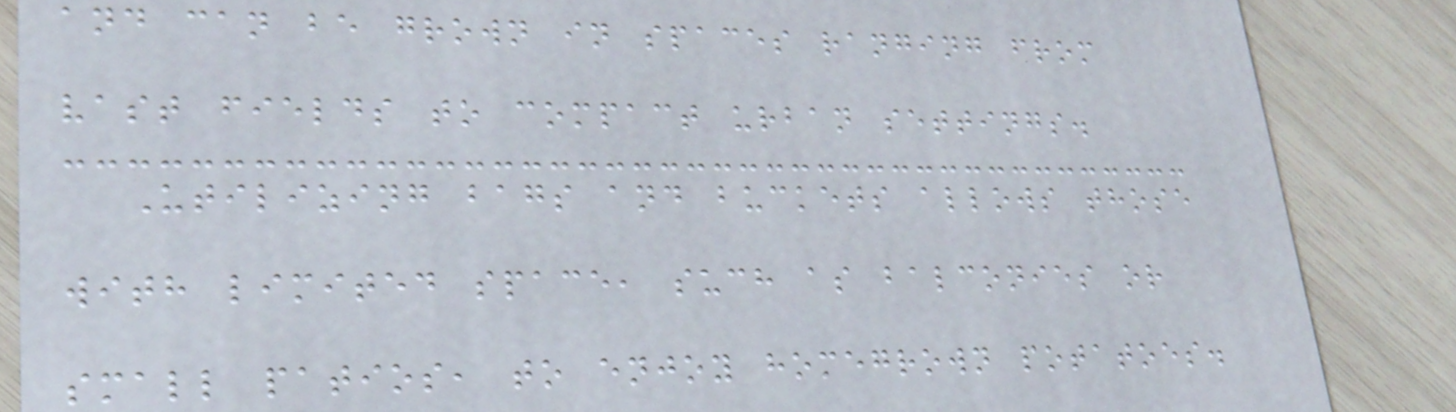and can be grown in spaces ranging from
vast fields to compact urban settings.
Utilizing bags and buckets allows those
with limited space, such as balconies or
small patios, to enjoy homegrown potatoes.
